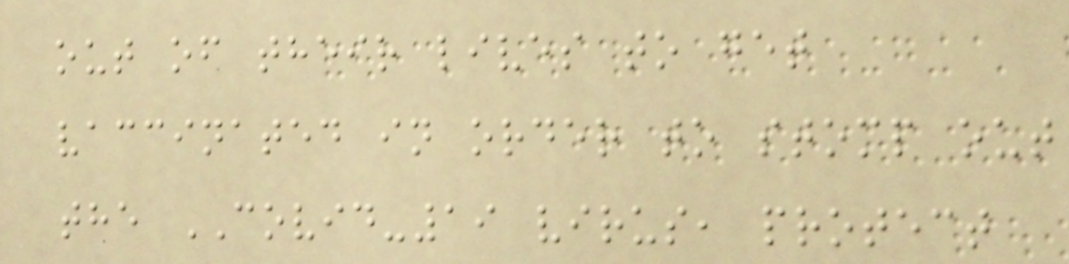out of their lives to get
vaccinated in order to stomp out
the COVID-19 virus, protect
